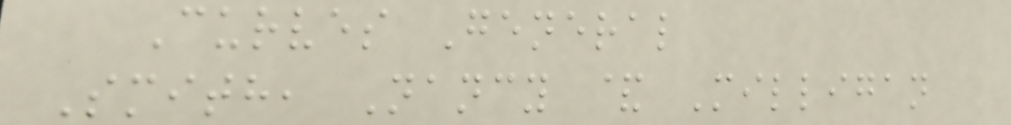Curves General
Smith, Nancy & Milligan
